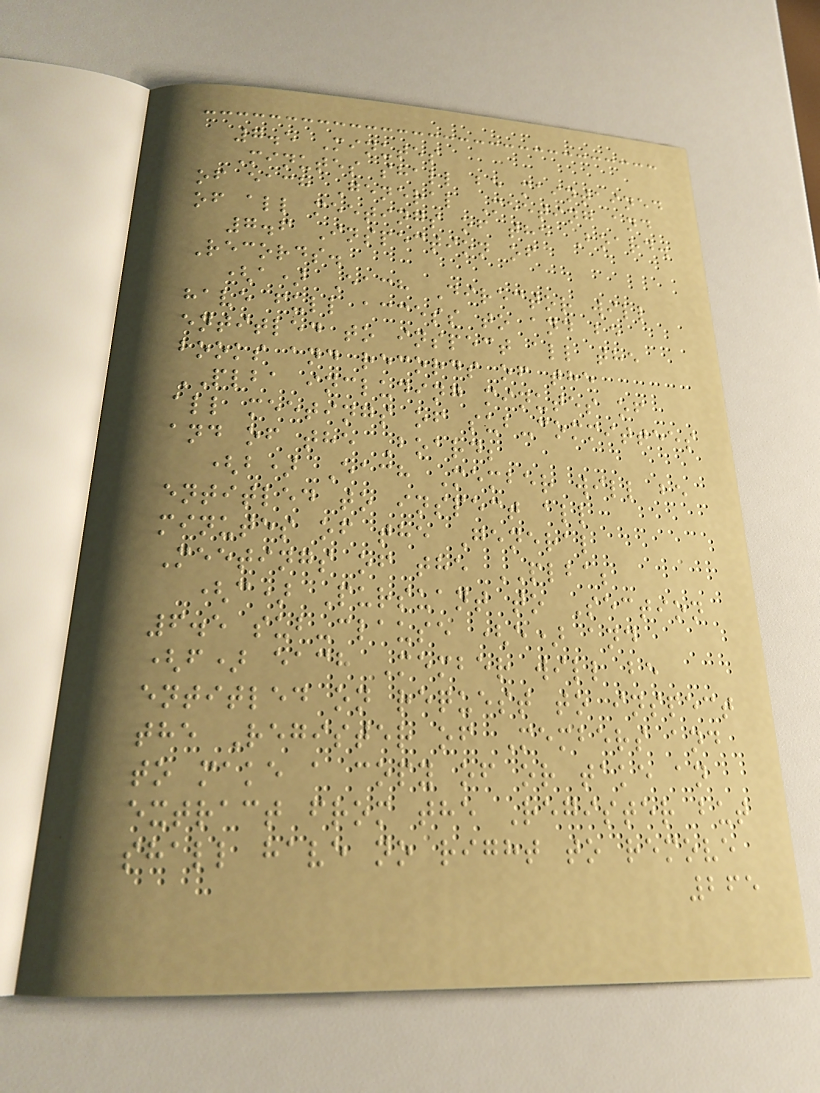7.5 Minutes
Minutes shall be maintained
of each General Meeting and
of all meetings of the Board.
7.6 Inspection of
Records.
(a) Each Director will
have full access to and be
entitled to inspect all the
books and records of the
PLBA including minutes of
all meetings of sub-committees
and of the Board;
(b) Each Member will be
entitled to inspect all
minutes of the General
Meetings of the PLBA;
(c) Pursuant to Section
6.5 sub-clause (e) and
(f) each Member will be
entitled on request to inspect
the Register of Members and
to make a copy of or take an
extract from the Register but
shall have no right to remove
265
